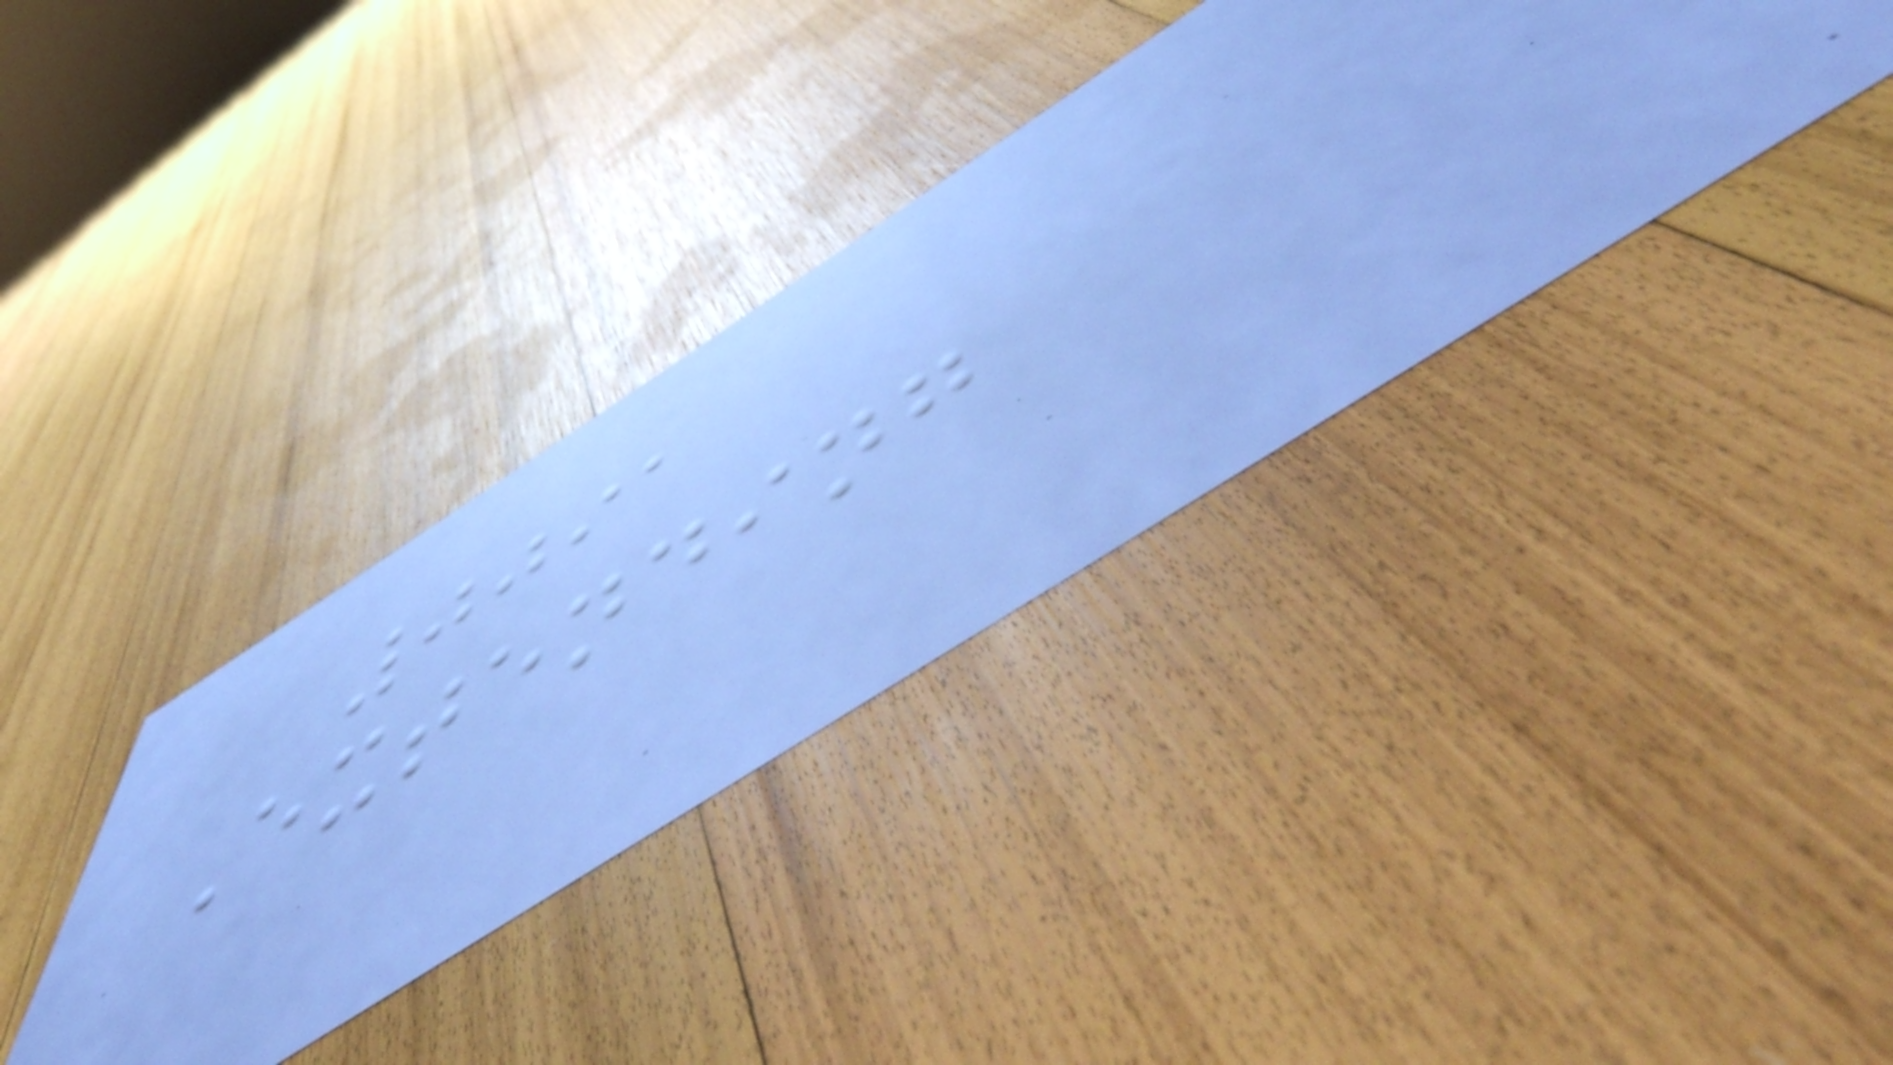0091
Extending
